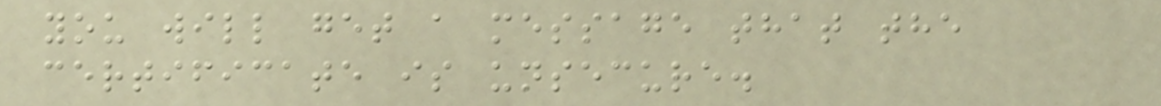you will get a message that the
certificate is unsecure.
